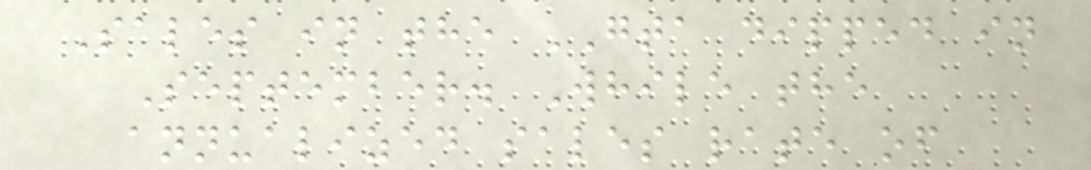Sales in the GTA dipped in
September. While the
annualized sales rate of
